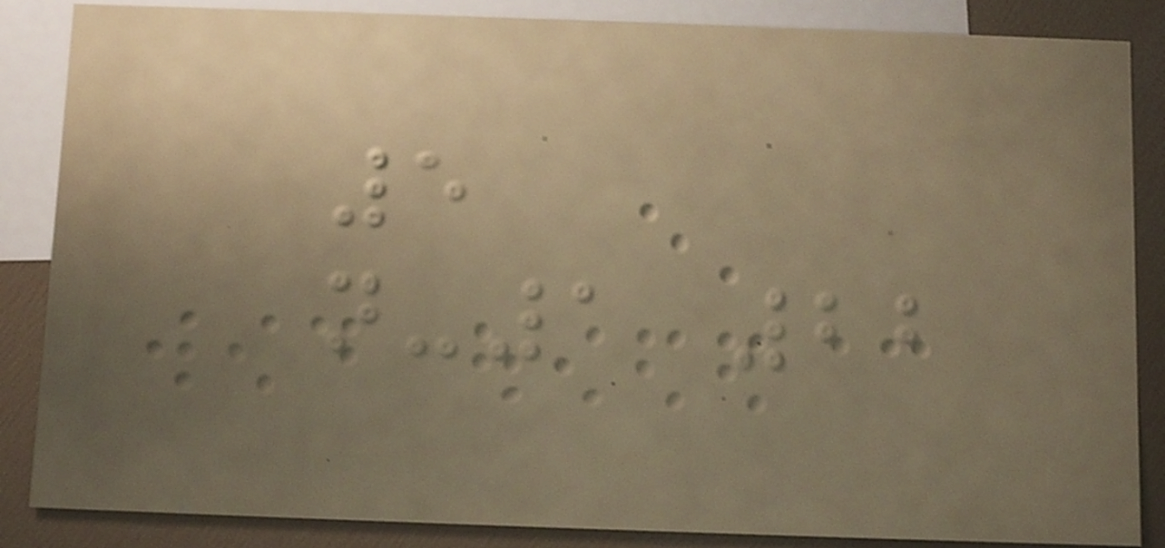5
n-1 22
